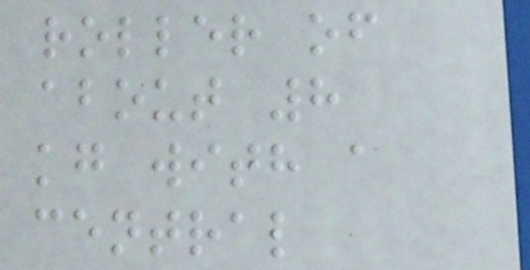roller of
about 8
kg with a
central
